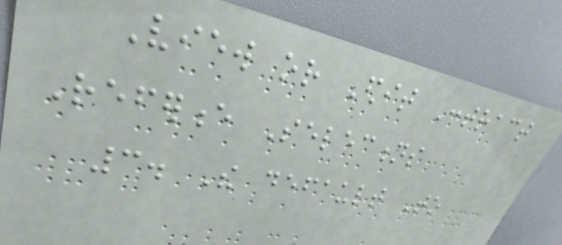View or Edit Contract
Reference Selections
3. The default To
